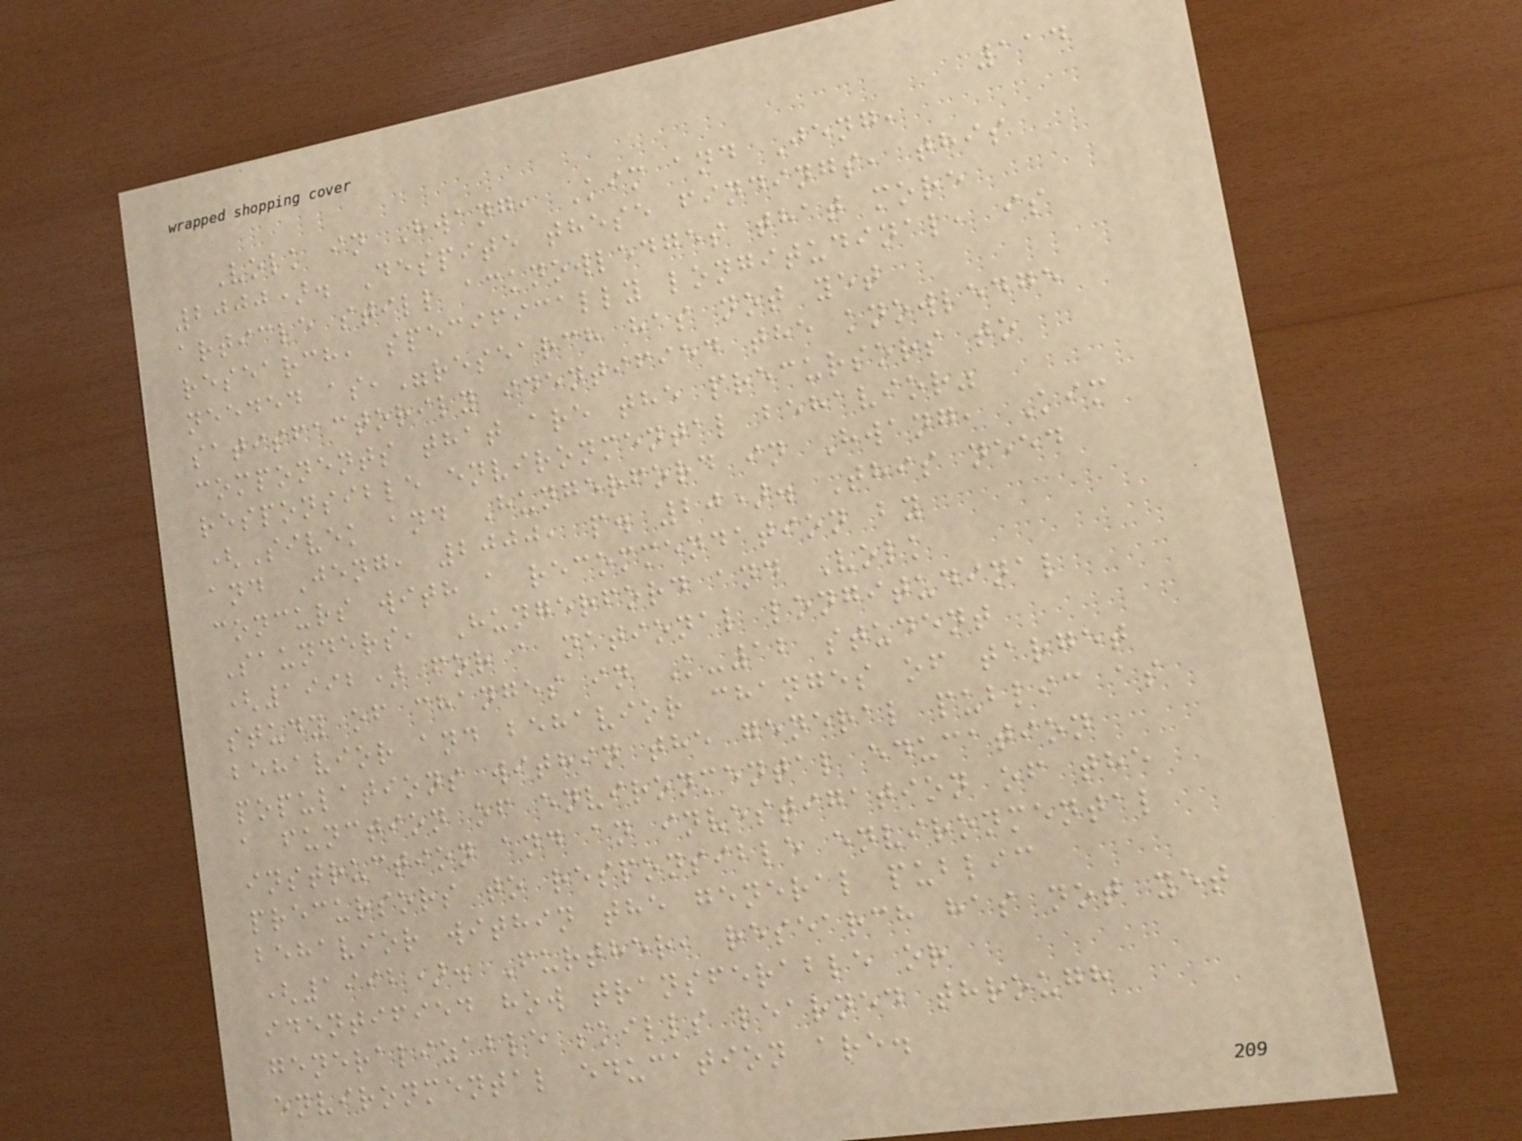114
Volk in Hwang, Kim and Jeng,
2000). Despite these findings, this
article still acknowledges that more
research, specifically longitudinal, is
needed as,"research has not yet
satisfactorily identified the knowledge
components that are the precursors to
responsible environmental behavior"
(Sivek and Hungerford in Hwang, Kim
and Jeng, 2000, p. 20). This need
concurs with a recommendation by
Saunders, Hungerford and Volk
(1992) for a national longitudinal
study of changes in K-12 student
behavior and behavior changes of target
populations within the general public as
a function of environmental education
instruction and an investigation of the
precursors to responsible environmental
behavior within the general public
(1992). Further, research has not yet
identified how transferable or
generalizable skills learned through
environmental education are.
